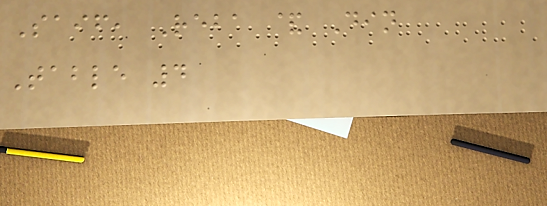Saif, Reba & Din
Table 4
